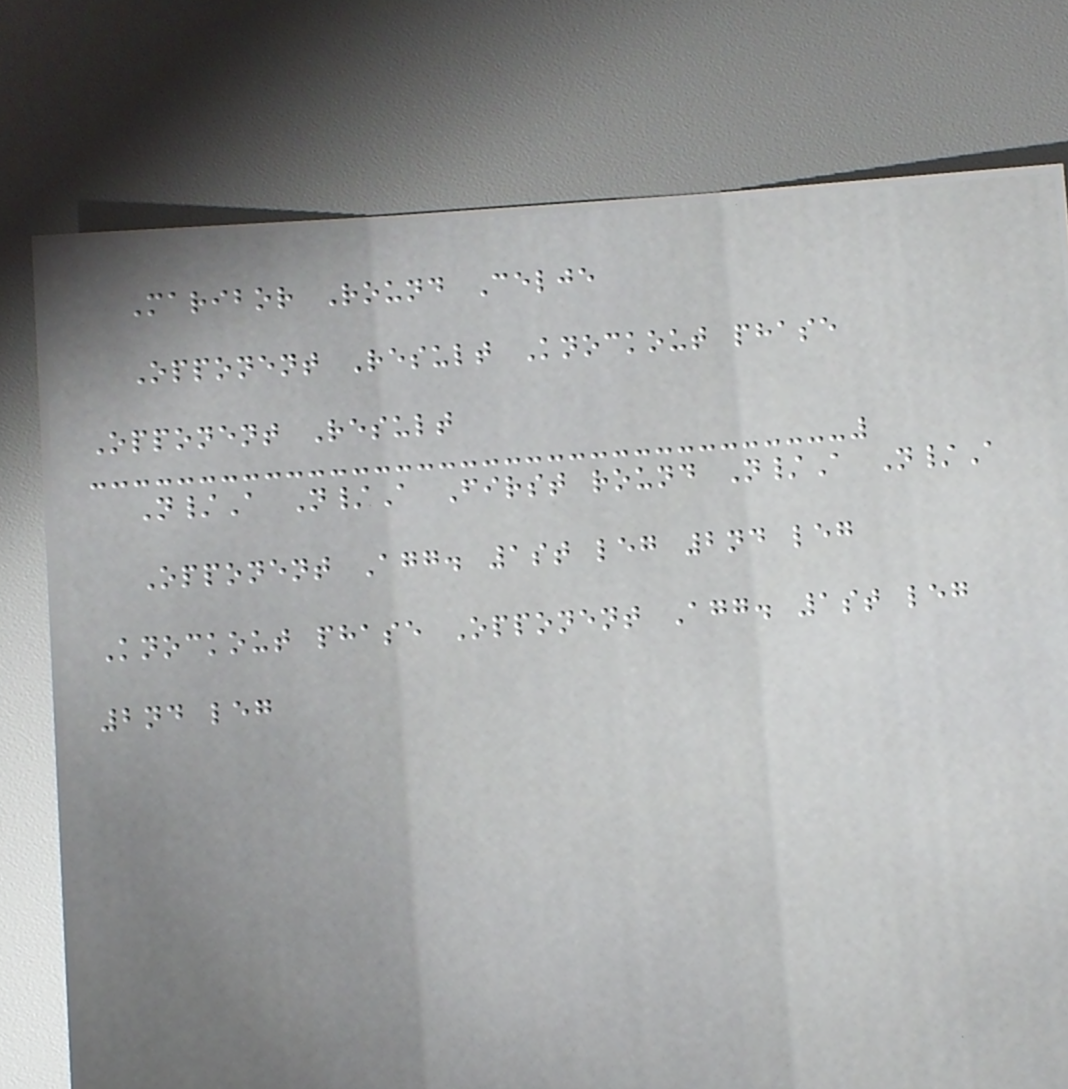Maribor Round Celje
Opponent Result Knockout phase
Opponent Result
N/A N/A First round N/A N/A
Opponent Agg. 1st leg 2nd leg
Knockout phase Opponent Agg. 1st leg
2nd leg
